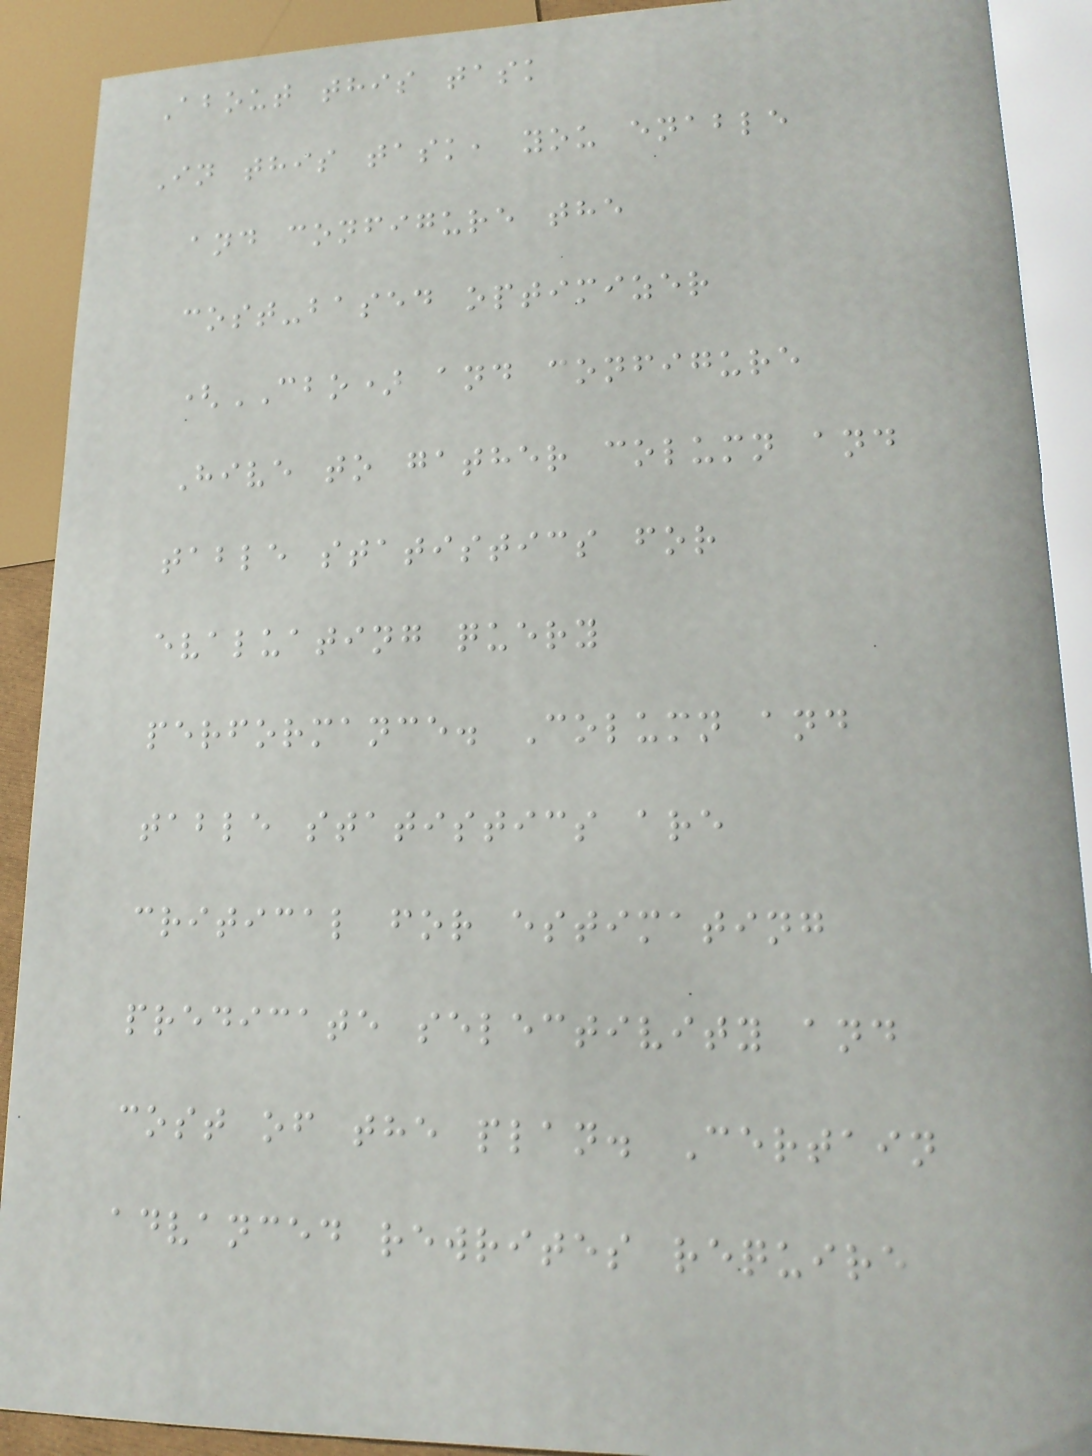About this task
In this task, you enable
and configure the
cost-based optimizer
(CBO) and configure
Hive to gather column and
table statistics for
evaluating query
performance. Column and
table statistics are
critical for estimating
predicate selectivity and
cost of the plan. Certain
advanced rewrites require
